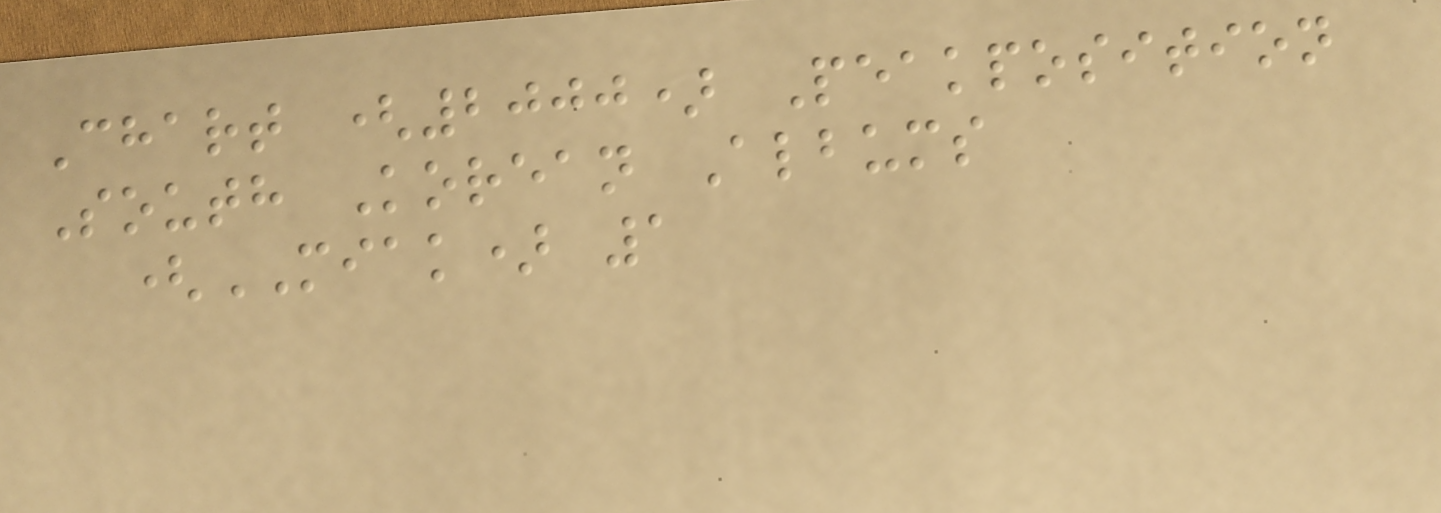Chart (2000) Peakposition
South Korean Albums
(MIAK) 1
